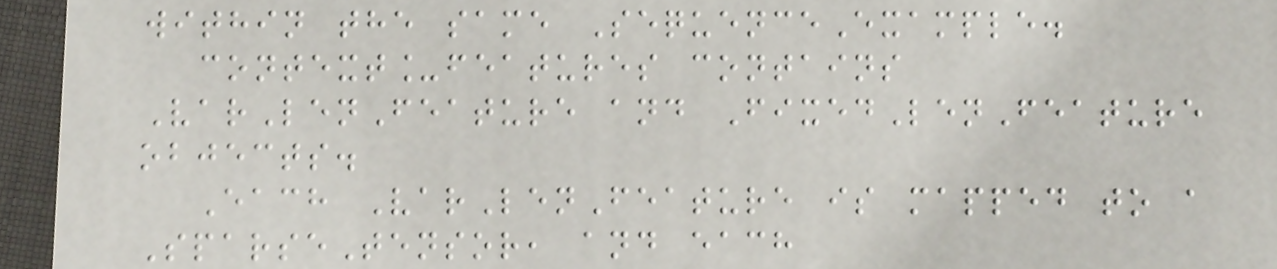within the same SequenceExample.
context_features contains
VarLenFeature and FixedLenFeature
objects.
Each VarLenFeature is mapped to a
SparseTensor, and each
